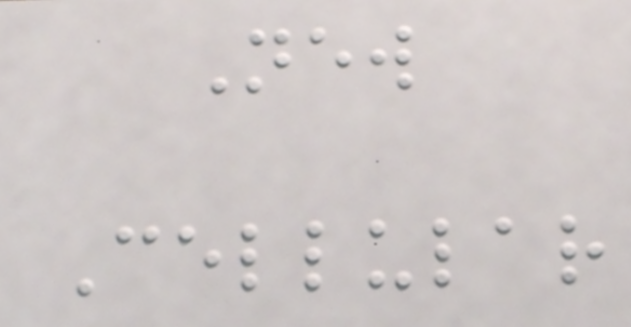New
Cellular
